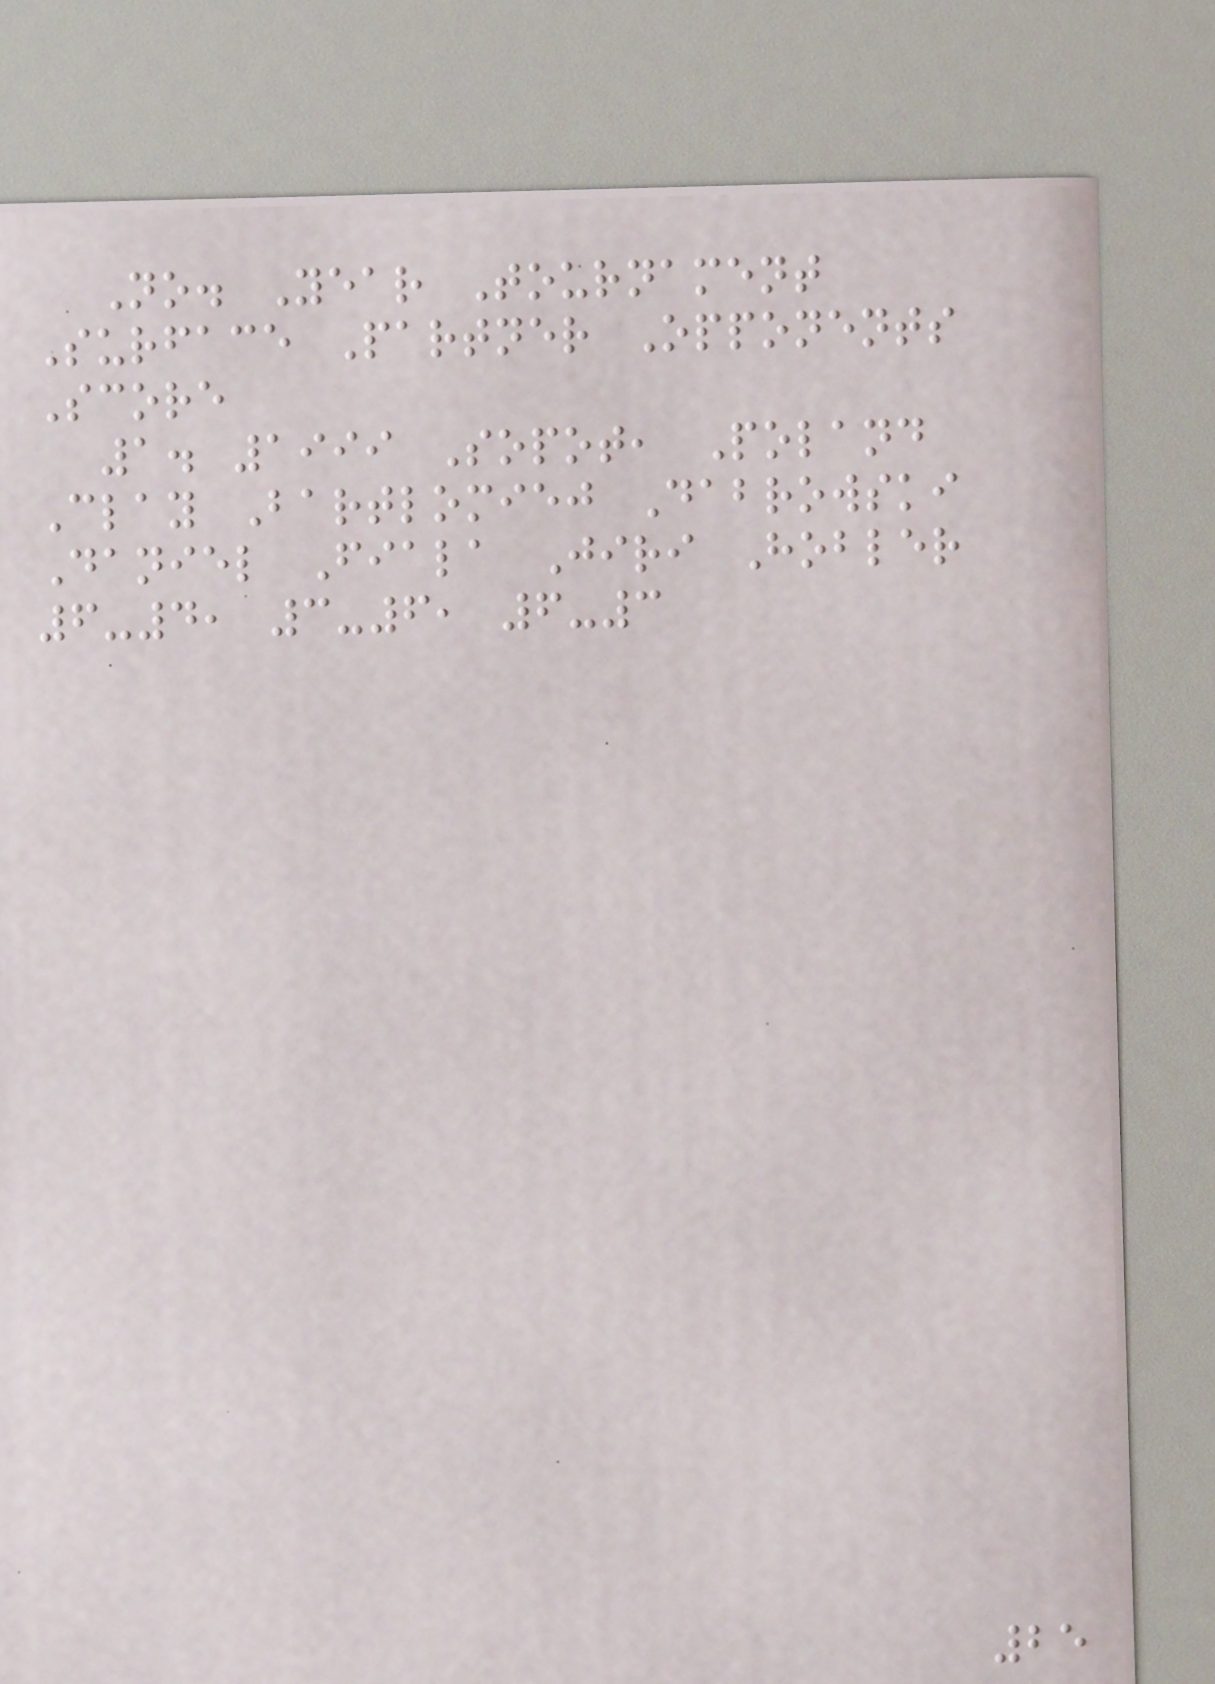No. Year Tournament
Surface Partner Opponents
Score
1. 1999 Sopot, Poland
Clay Bartlomiej Dabrowski
Daniel Fiala Jiri Hobler
6-4, 3-6, 6-3
25
